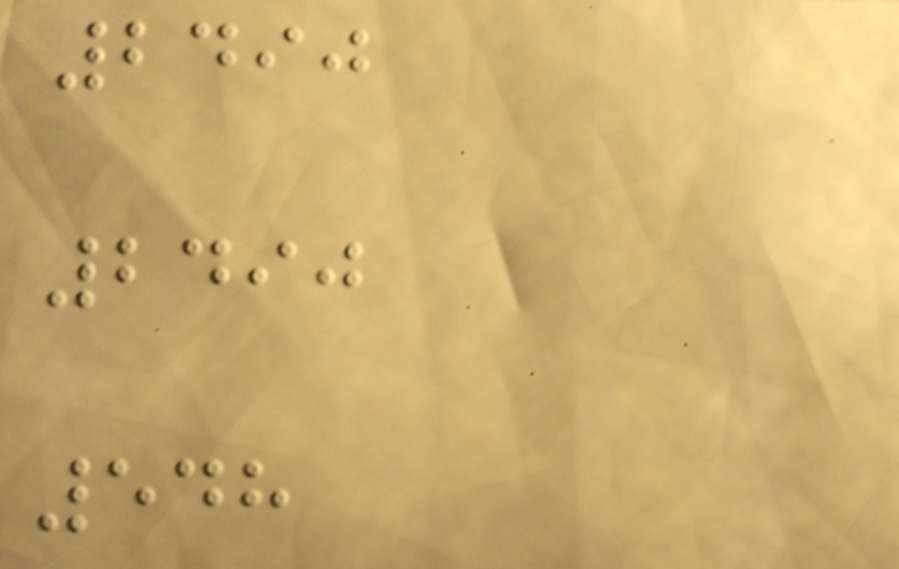2490
2490
548
